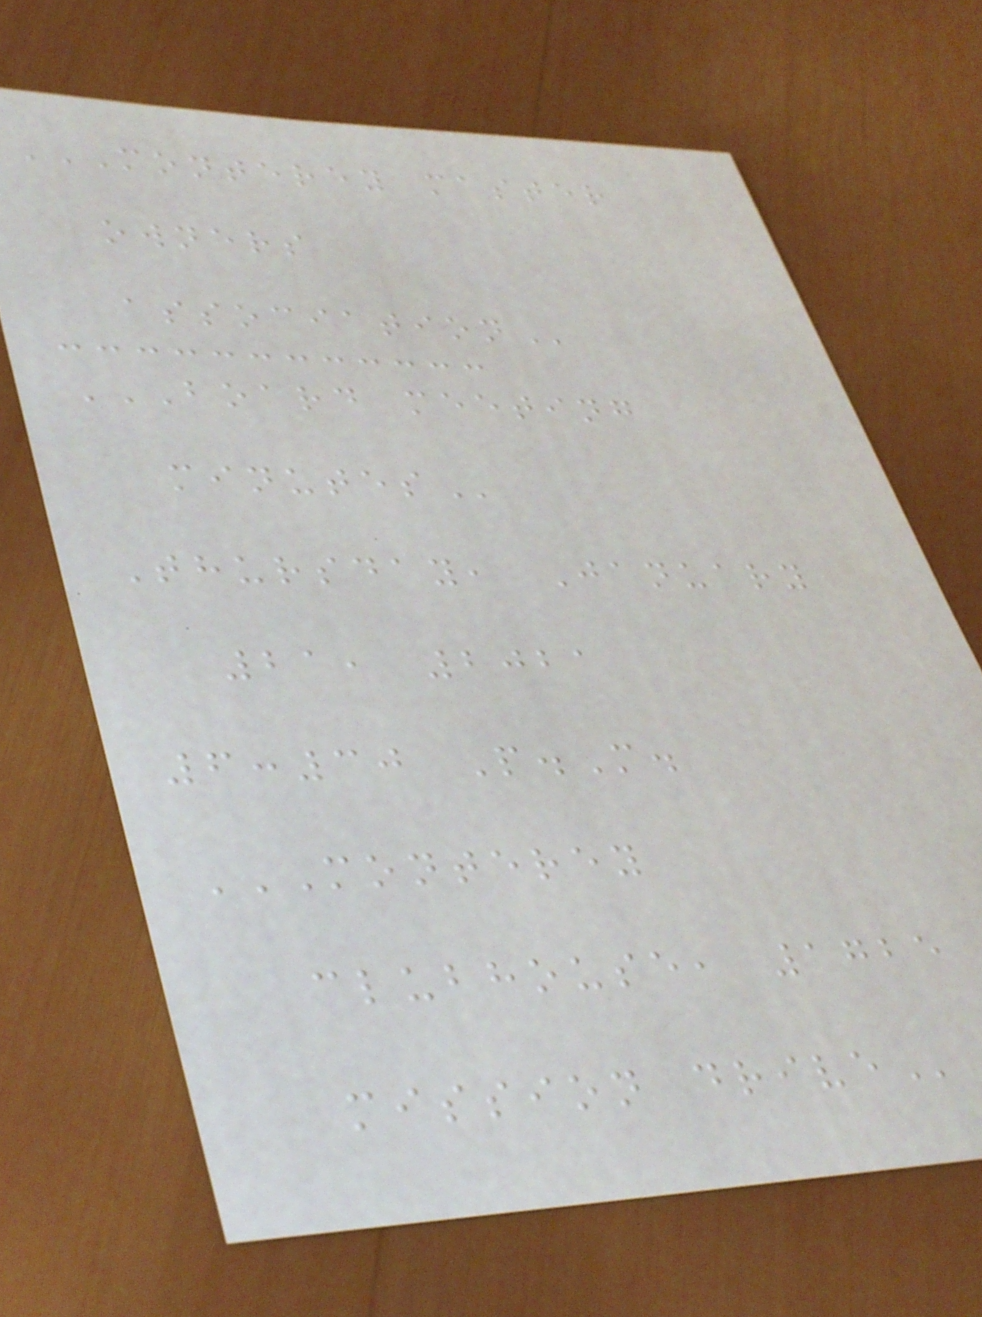MONTEREY MASTER
OWNERS
ASSOCIATION
BOARD MEETING
MINUTES
Thursday, January
21, 2021
6:30 P.M.
MONTEREY
CLUBHOUSE, 1725
MISSION DRIVE
